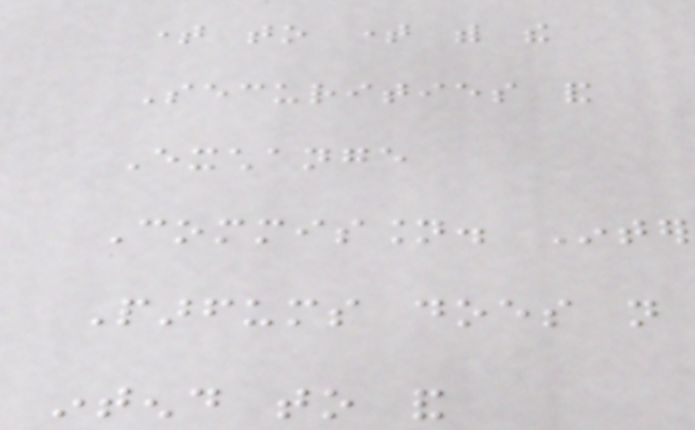time to time with the
Securities and
Exchange
Commission. Inter
Parfums does not
intend to and
